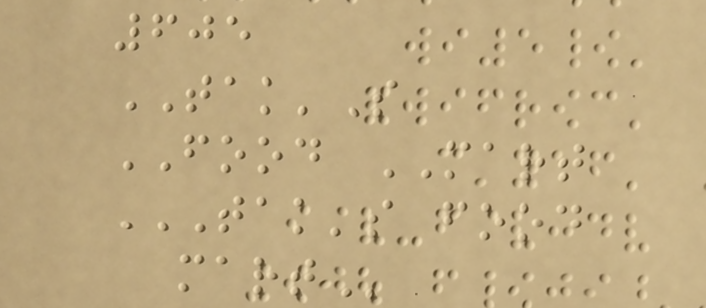605
TAK'S
FOOD MART
TAK'S FOOD
MART
